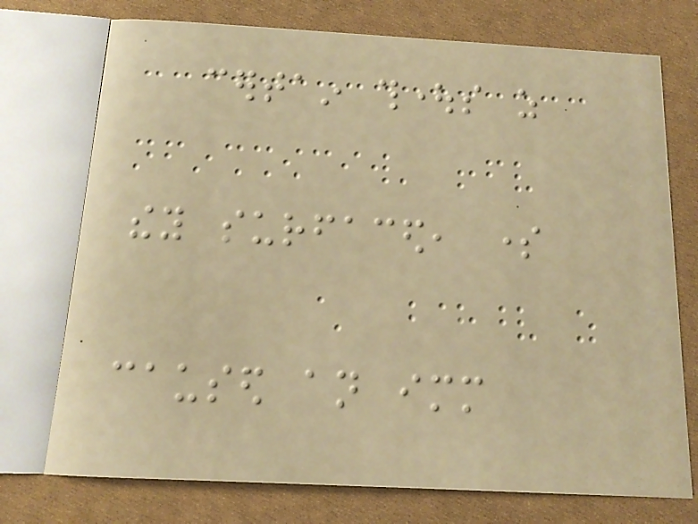certain thoughts as
they surfaced, some
caused an immediate
